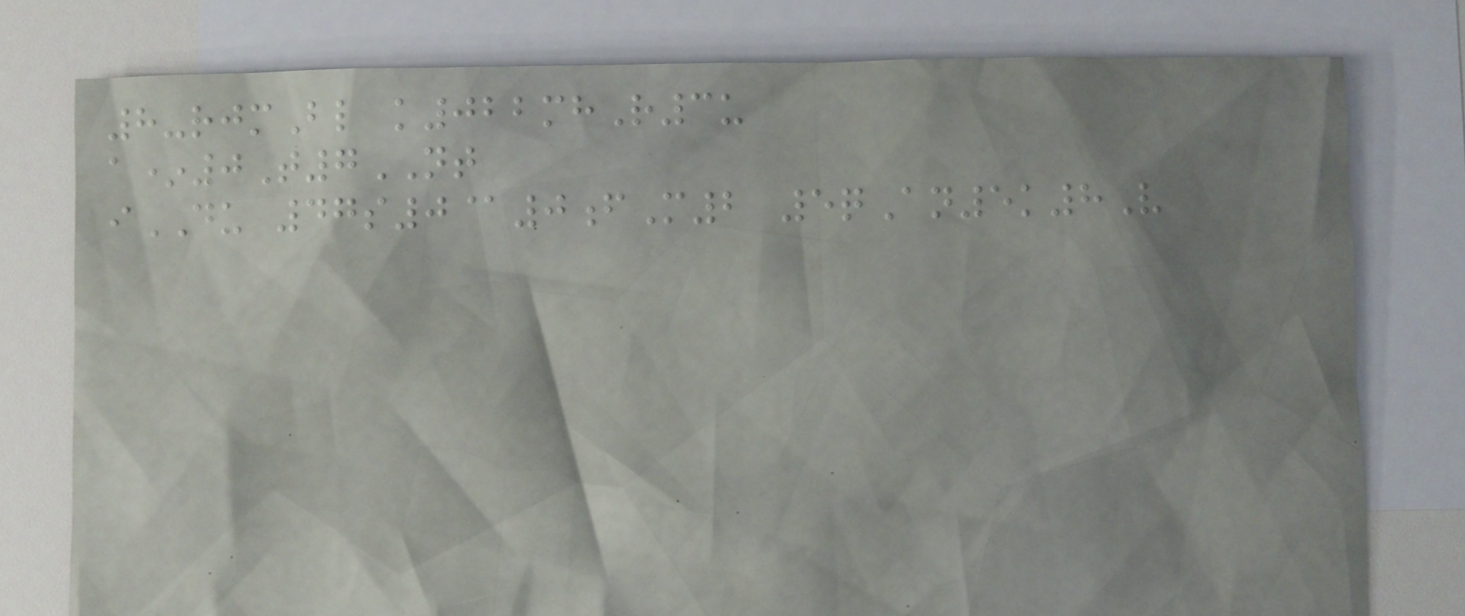8-rjmBl k022mhR3u
a*0T7NT
iDU 47s0@0fM2 5qAn5k8V
